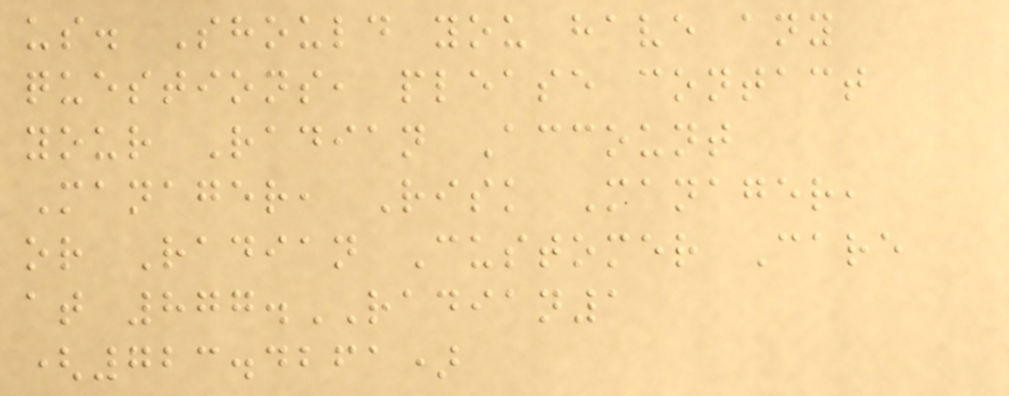us. Should you have any
questions, please contact
your Radian Account
Manager, Risk Manager,
or Radian Customer Care
at 877.RADIAN1
(723.4261)
